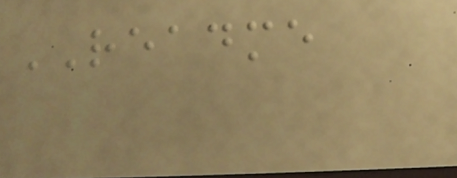README
